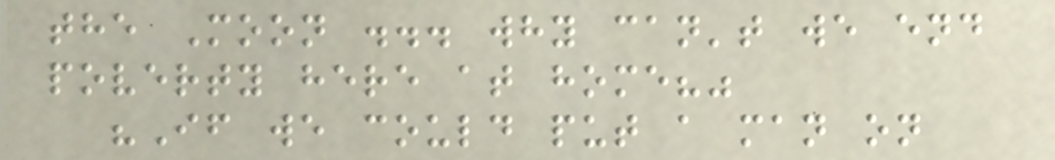the Moon ... why can't we end
poverty here at home?"
"If we could put a man on
